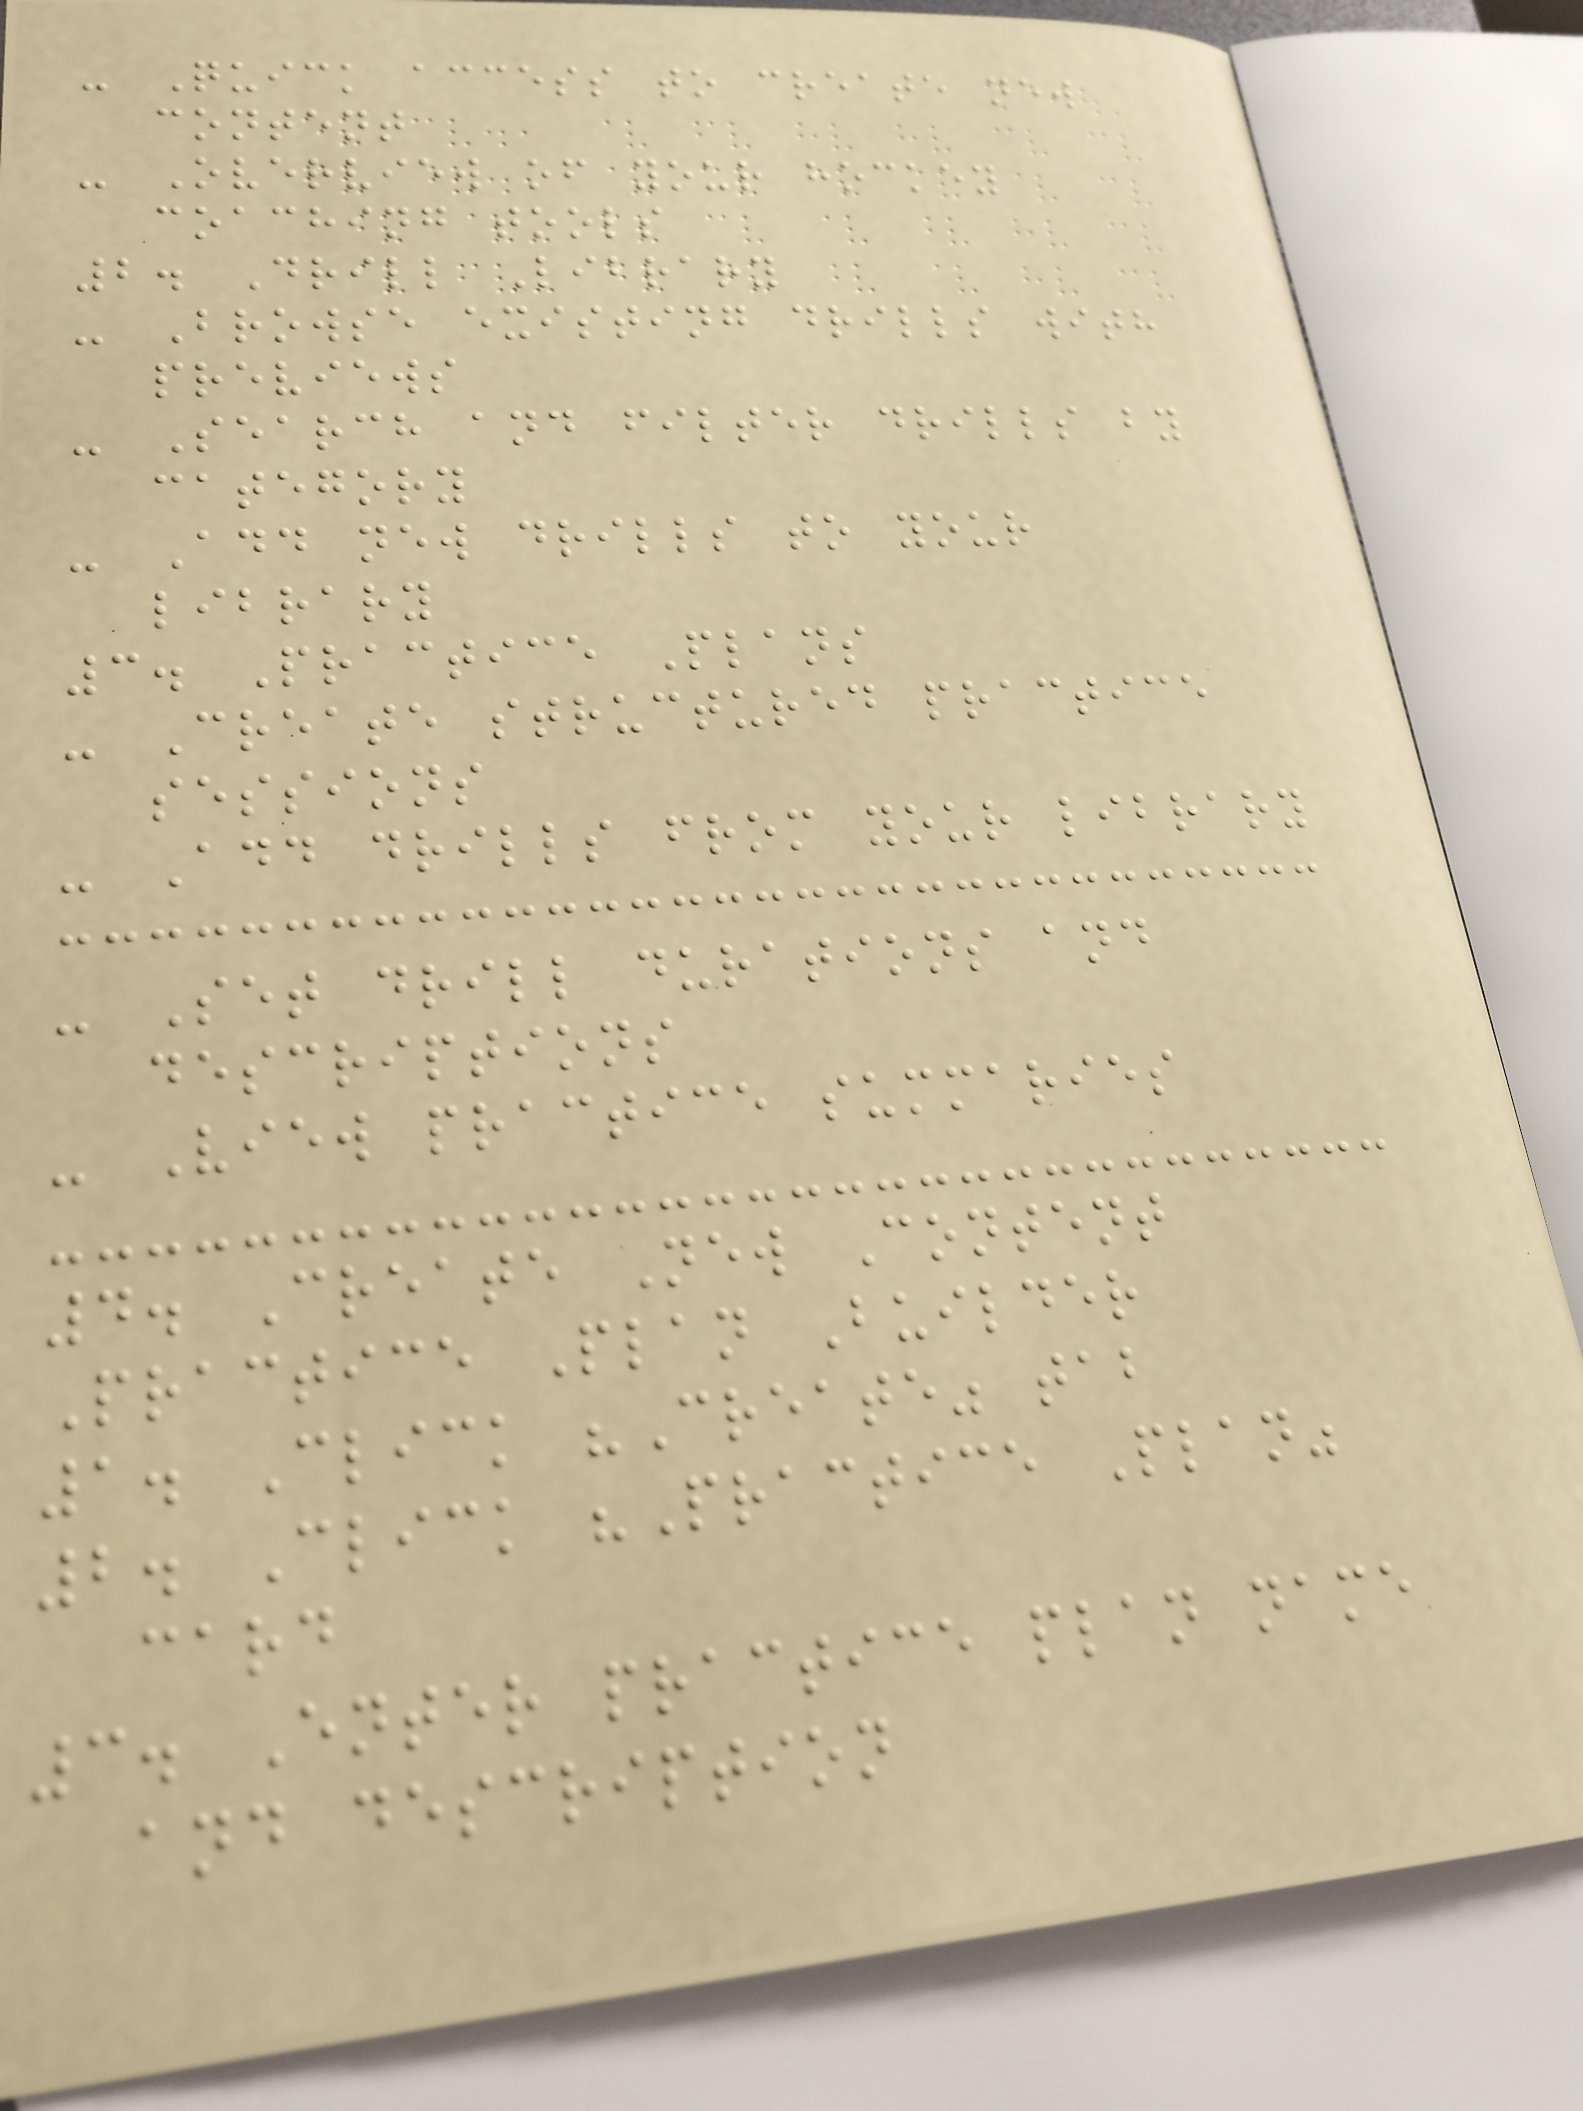- Quick access to create new
content
- Overview of your hockey
coaching tools
2. Drill Library
- Browse existing drills with
previews
- Search and filter drills by
category
- Add new drills to your
library
3. Practice Plans
- Create structured practice
sessions
- Add drills from your library
- Set drill durations and
descriptions
- View practice summaries
4. Create New Content
Practice Plan Builder
1. Click "Create" tab
2. Click "Practice Plan"
card
3. Enter practice plan name
and description
